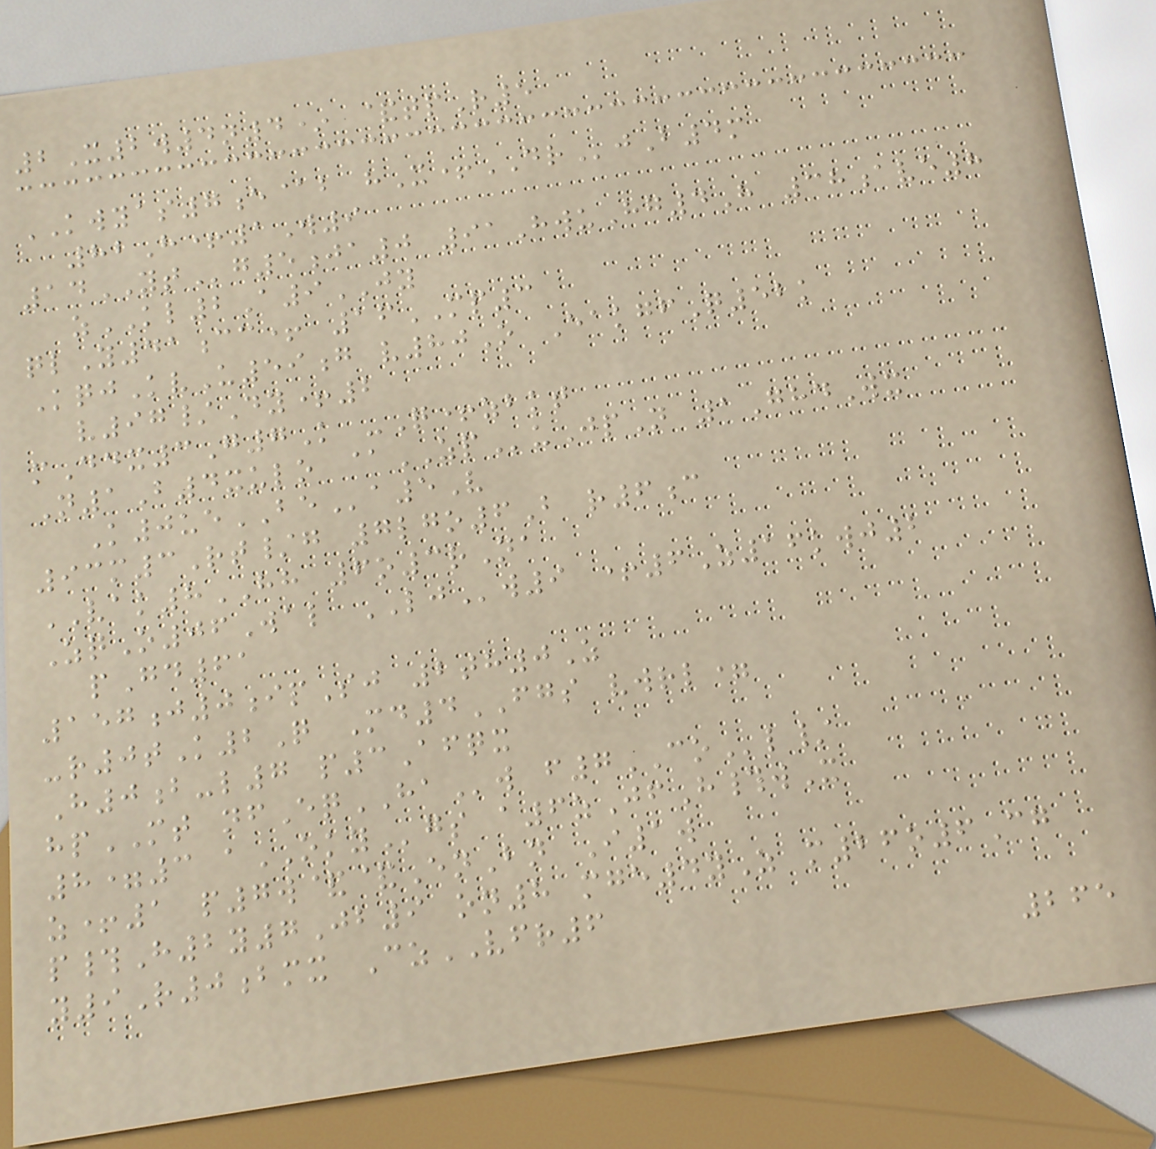2X2w4n4* &tpR5
KWYAS7e@b hX+DRjB4m
82H+1W9
14YTg5ja0 91HwuHg4H 38ave8
zKL2A9JY
qlY41cc+ 16MP3
KqjKvU59g v80O EakgfQ52k
v97/Dy+2
mDdx3G7K -Q+zbkt
N1B4xulo @ZPuJpN 1GhdWx
K0ueBEa5V
93m3Rt/g 7lgo6B r6c
VAK8HH 6o3rNa
ZqO06Wal LJw9 +6Z16kwj2
pGd61
157j0ipSj 2th0Z
-r0tK2Q Md4FGS vwrl=
H0b-l7 p3Afqx
hpMT nfEqHAw f7COl/
8=3 aOKYgs a6zJfH#wX
z+1 p7w&&EnBn I1w
p#H2y7Jb9 on8 mge4yZ m26o6Cg
y9R0bmx CzVFR6
265
